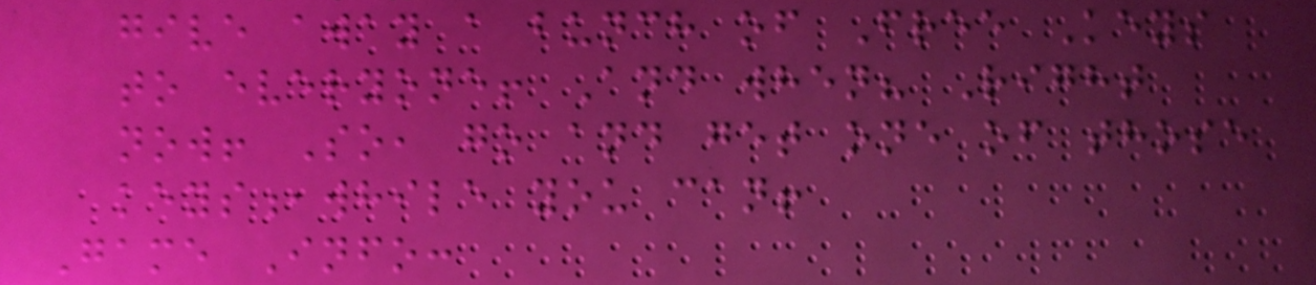give away a bunch of Free Keys
to everyone! And when? Right
now! So, go and get one of those
keys,while you can!
Game Info:
